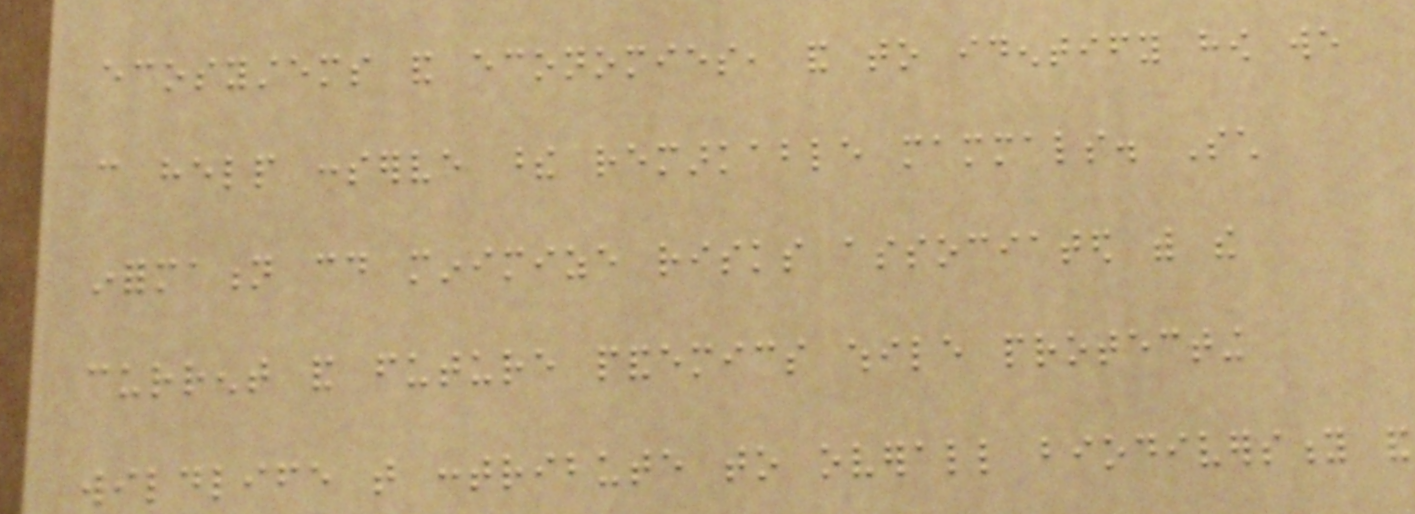ecosystems and economies, and to identify how we
can help conserve these remarkable mammals. Such
information could minimize risks associated with the
current and future pandemics while protecting
wildlife that contribute to overall biodiversity and
